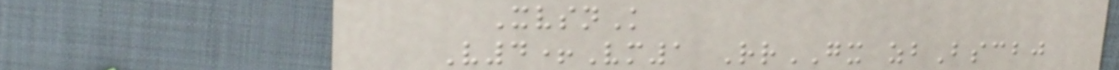XvsnK
V4+Vm1 RrGX zbBscbj
